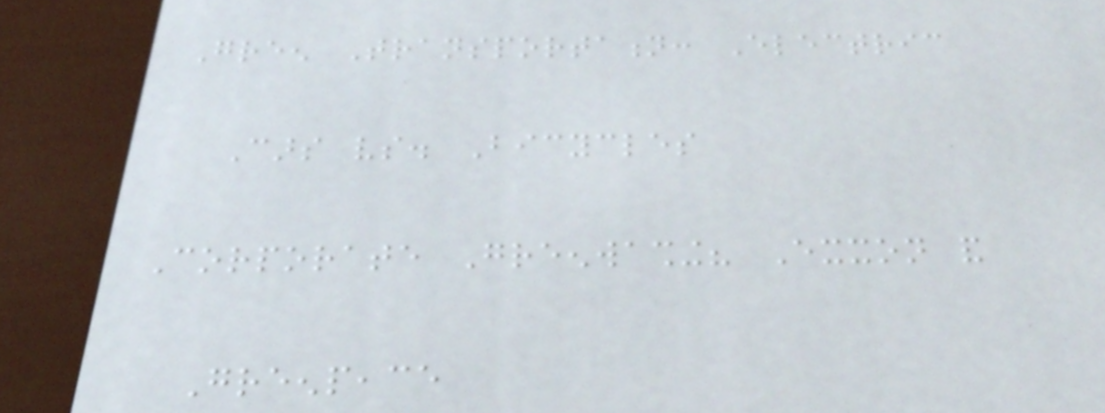Green Transportation: Electric
Cars vs. Bicycles
Corporate Greenwashing? Exxon and
Greenpeace
